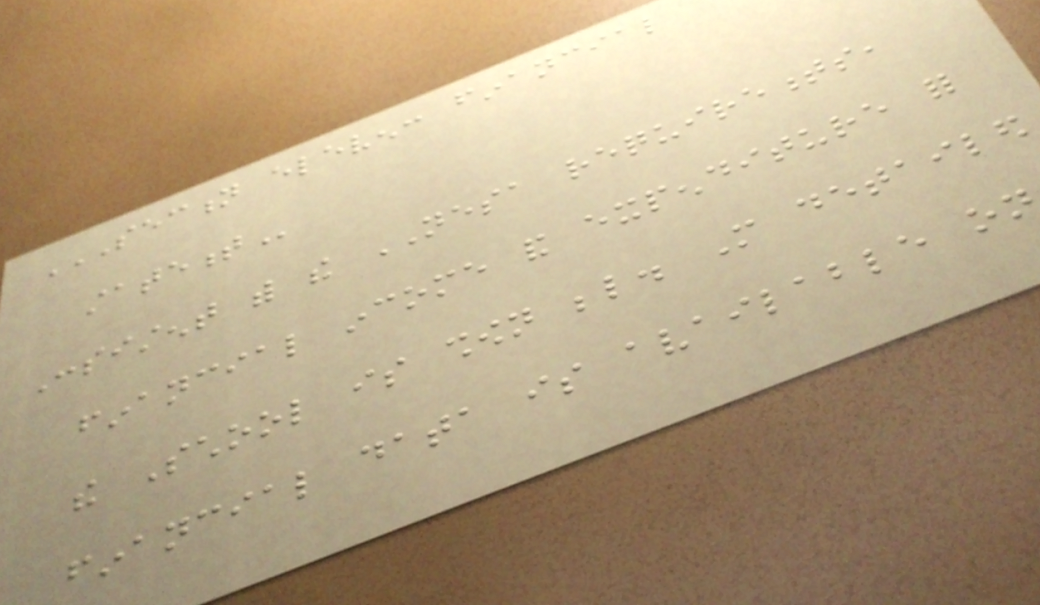SECTION ELEVEN: FINANCIAL
STATEMENT
Consistent with the NESA requirements,
financial income and expenditure for
the School is shown below. More detailed
financial data is available on
